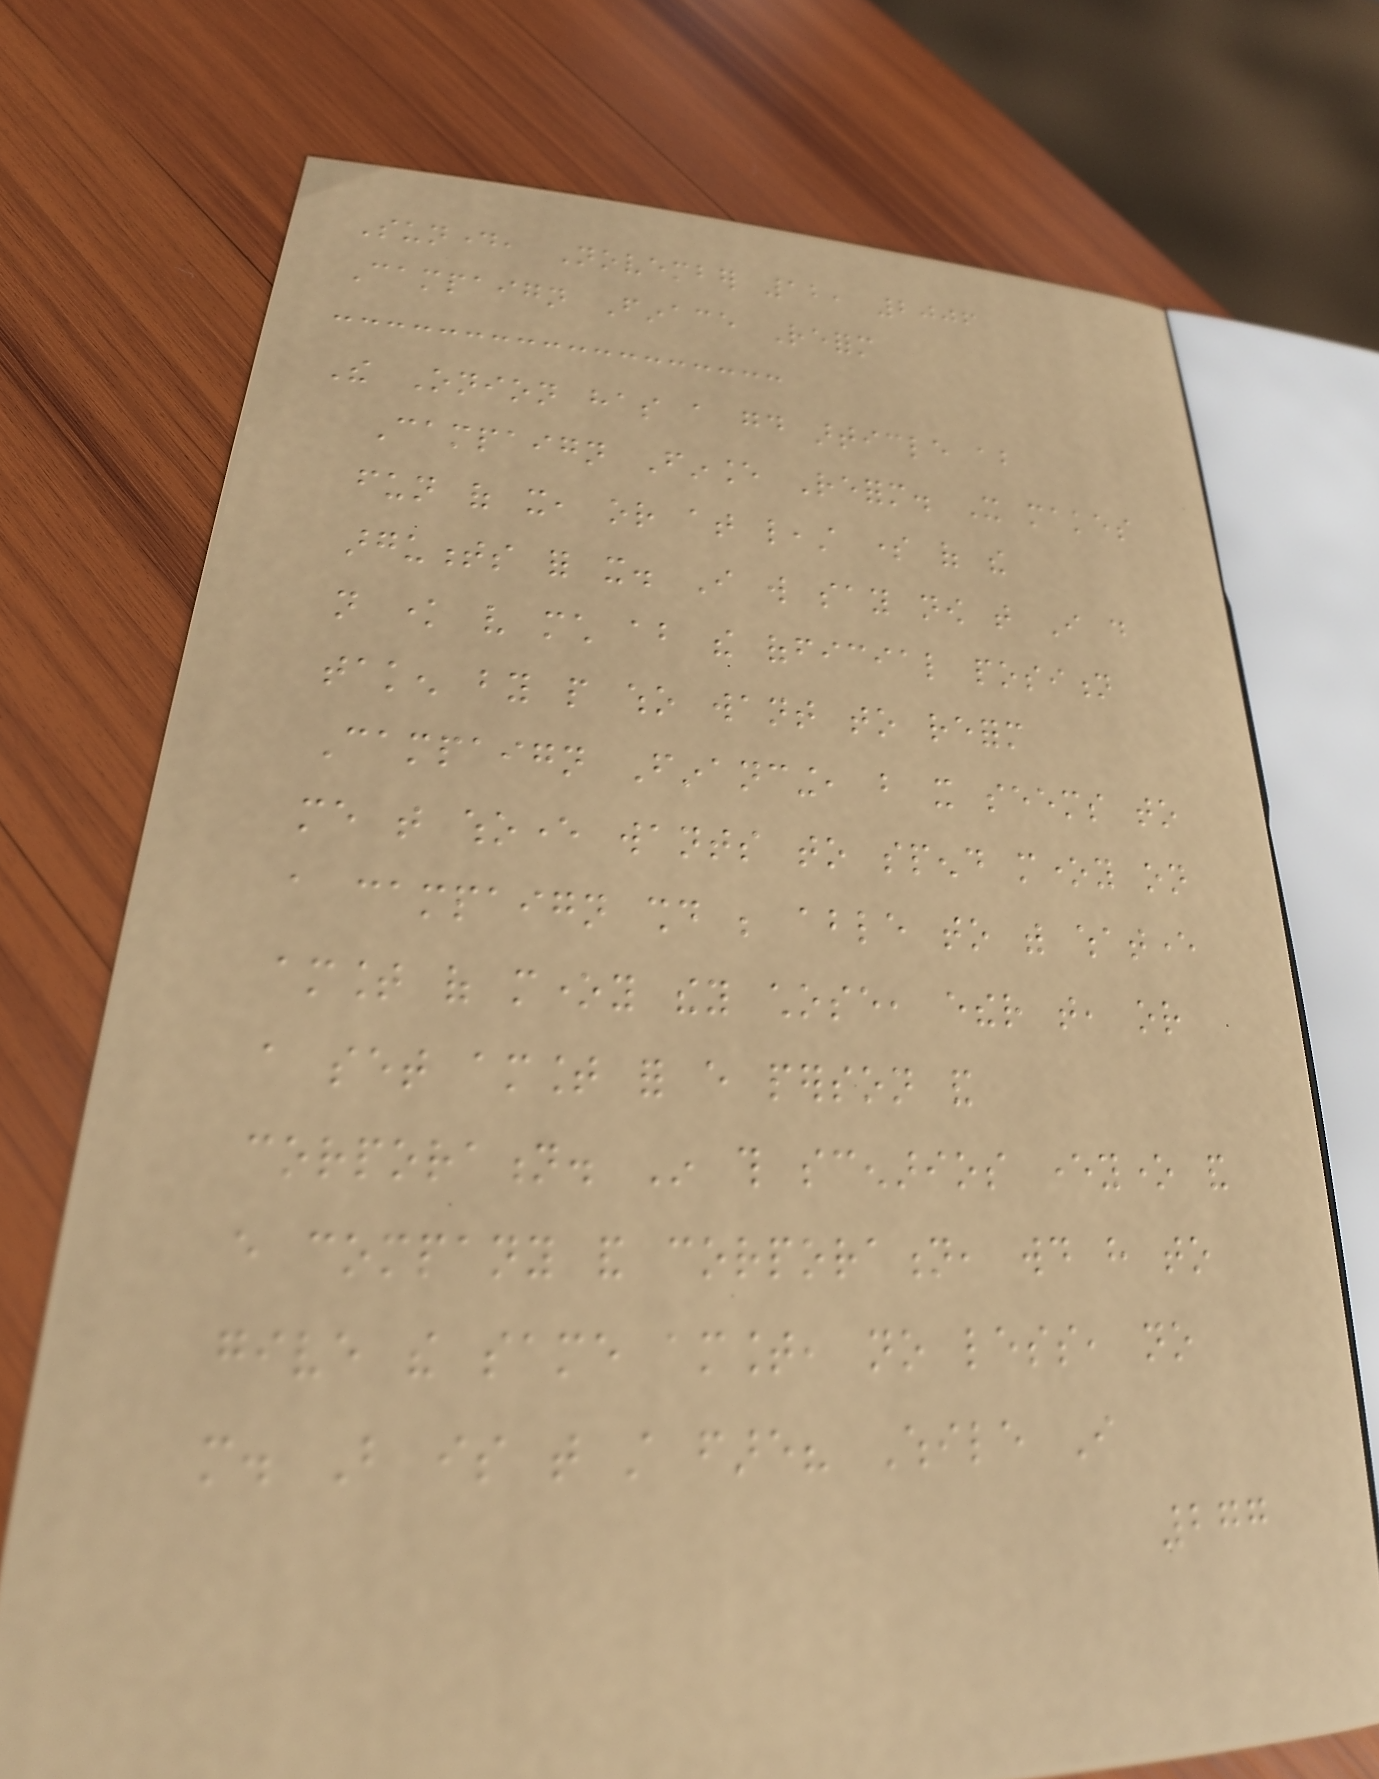Sunday, November 12, 2006
Campaign Finace Reform
The Onion has a good article about
Campaign Finance Reform. It makes
fun of it, or at least some of the
arguments for it. I will say now that I do
not know very much about the official position
taken by people who want to reform
Campaign Financing, but it seems to
me that whoever wants to spend money on
a campaign should be able to with whatever
amount of money they chose, ether that, or
a set amount for every person and
corporation. In this scenarios everyone and
every company and corporation, would have to
give the same amount, no less, no
more. But is that still fare? While I
277
